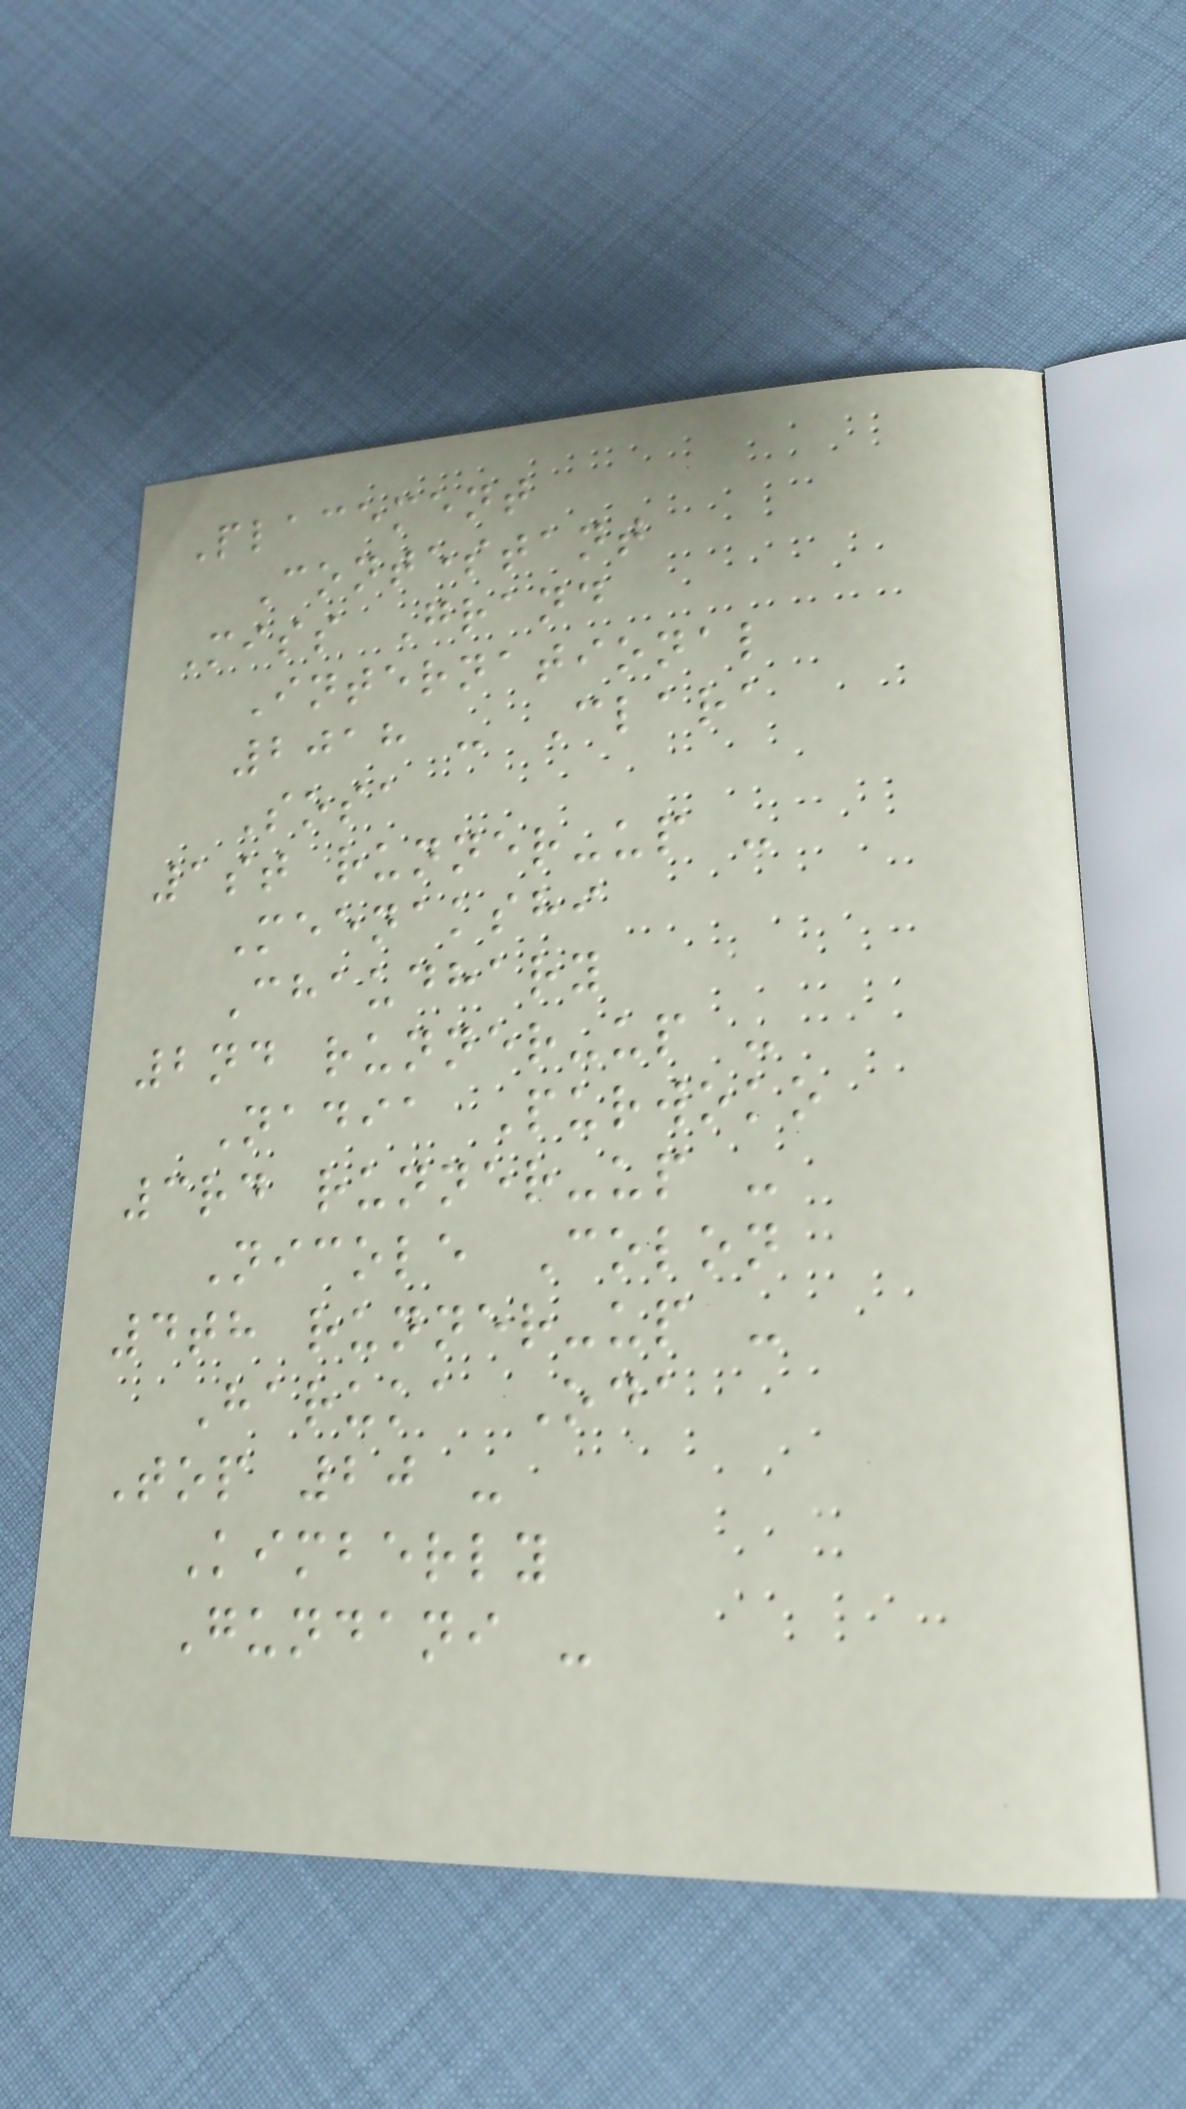Placement
Contestant
Miss Grand
International
2018 - Clara
Sosa
1st runner-up -
Meenakshi
Chaudhary
2nd runner-up -
Nadia Purwoko
3rd runner-up -
Nicole Colon
4th runner-up -
Haruka Oda
Top 20 -
Kimberly
Gundani -
